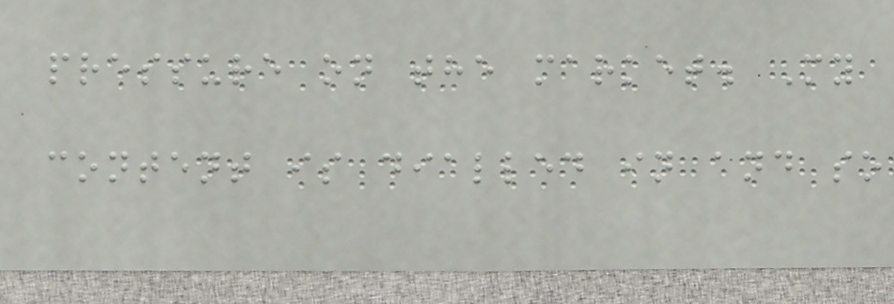pressure on the market. My
content is dialled in and so
